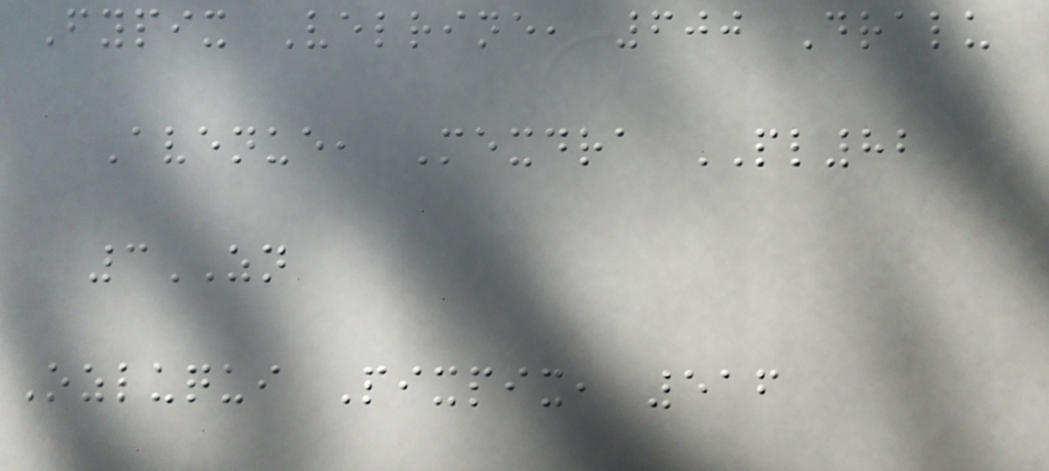Fypix Velrine, 600 Dralu
Avenue, Mexdra PL82
3ZN
Ozluqui Pixpix, 516
